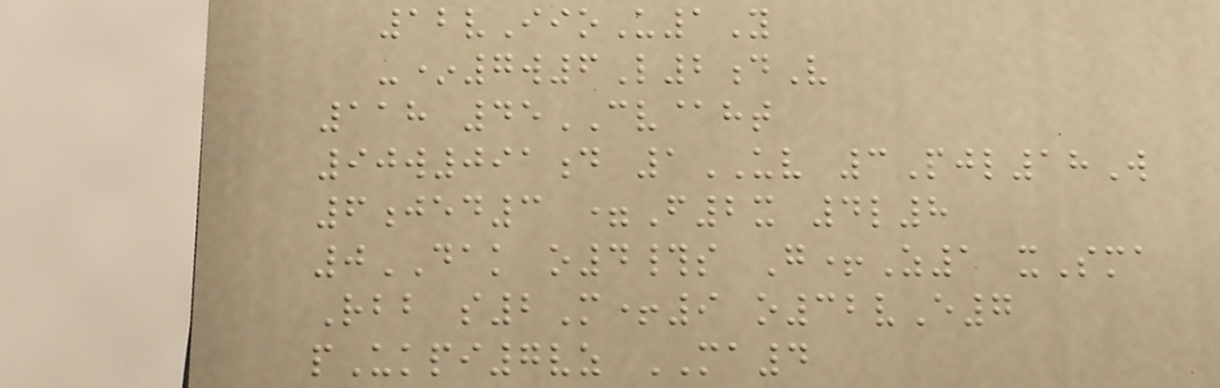12vIioU1Y
-*7w6L2dV
118 45CV@ht
90w091d 1UV 3Pjl18W
6jed3 =F2x 4l8
0DAK o4#s G+Z1 xSma
Rbb s2M+9 o32vE7
pUkpi7vz MA4
